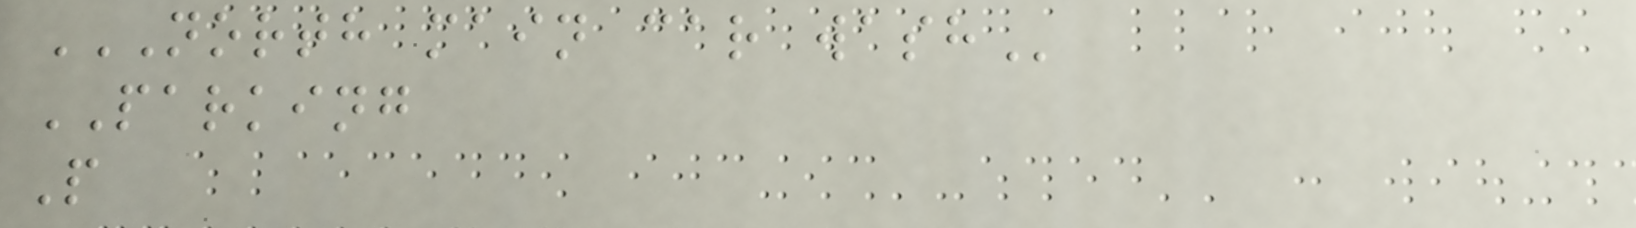NORTH MAIN CAR WASH
PARKING
P
